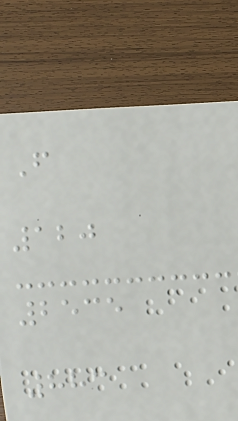F
120
2535
883
